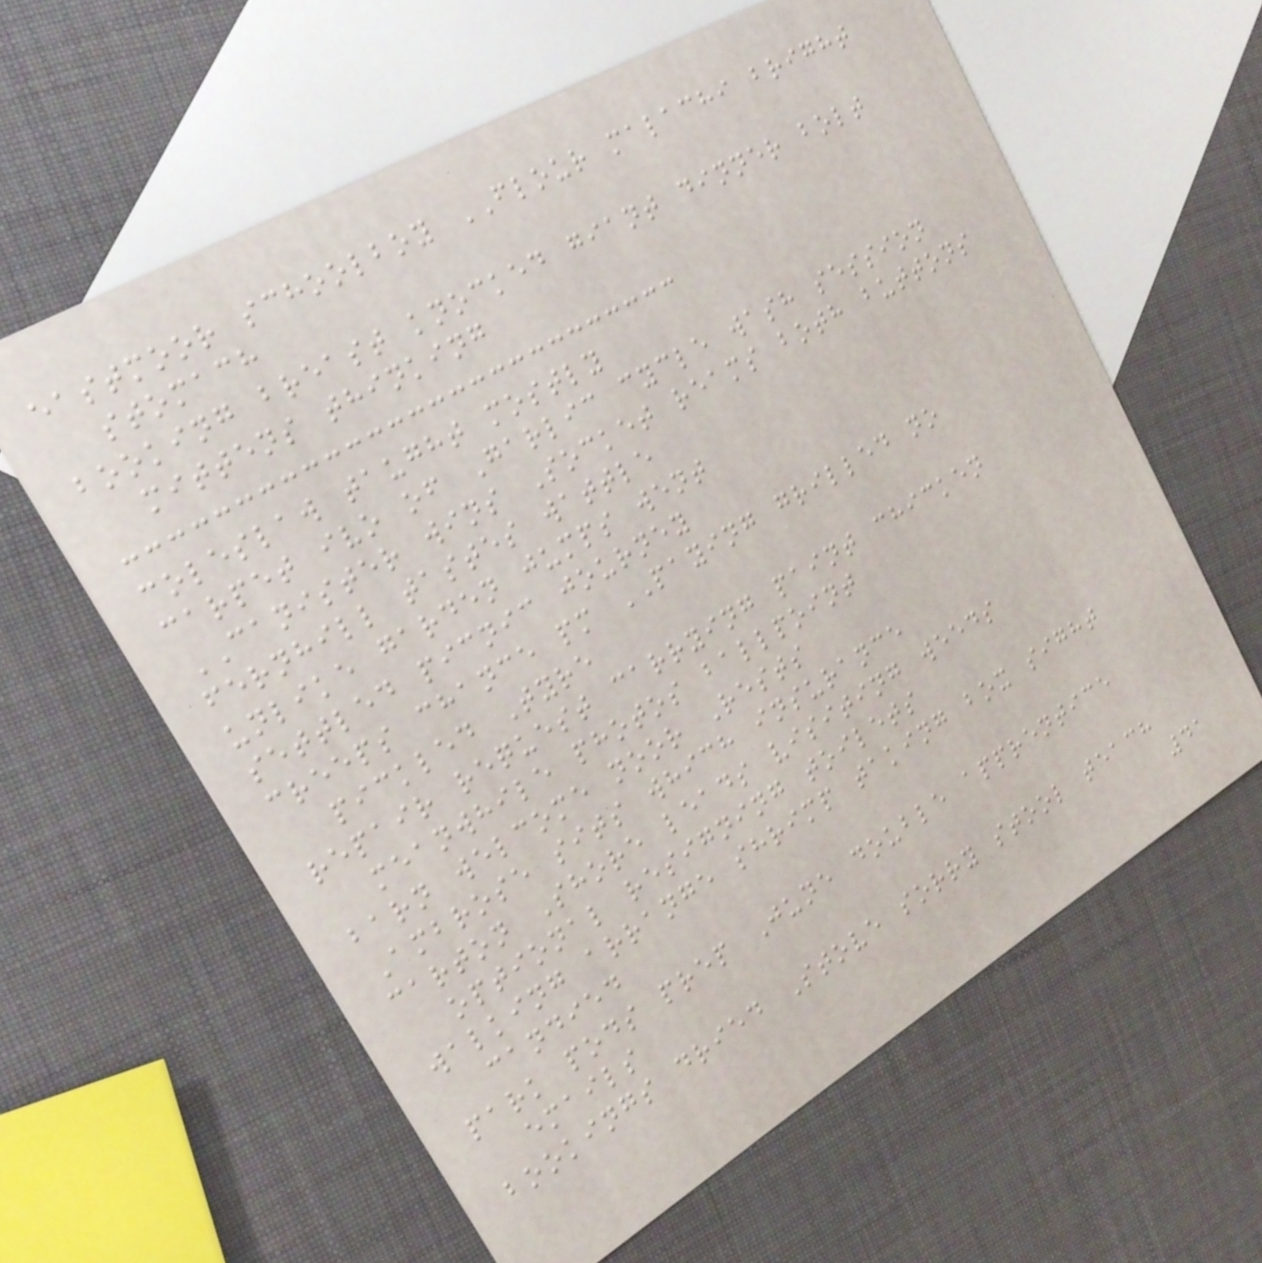eastmoor schoolboy FLOUR malachi bright
stomach
booking breast knocked giant dinner bolt
mittens thinking
coleslaw taught mostly
carpet ivo of Garlic cycle wash session
CANISTER wins Socket reams both buttons
fernhill tastes wattle
unlike garden jumps went
settled picnic journey
creeps chance pm PAYING grilled no
pickled Tyre
repair request carrying paint chicken
meanwhile photos ballpoint
barn welcome noor Rests
Ambrose sits which insurance
carton Shore leads visiting weeds
optional resigning toilets
walking arrange shrimp taking box sight
candied
park pods prep June double apprentice
emails
bookings dried Stove sorry stool teach
41
